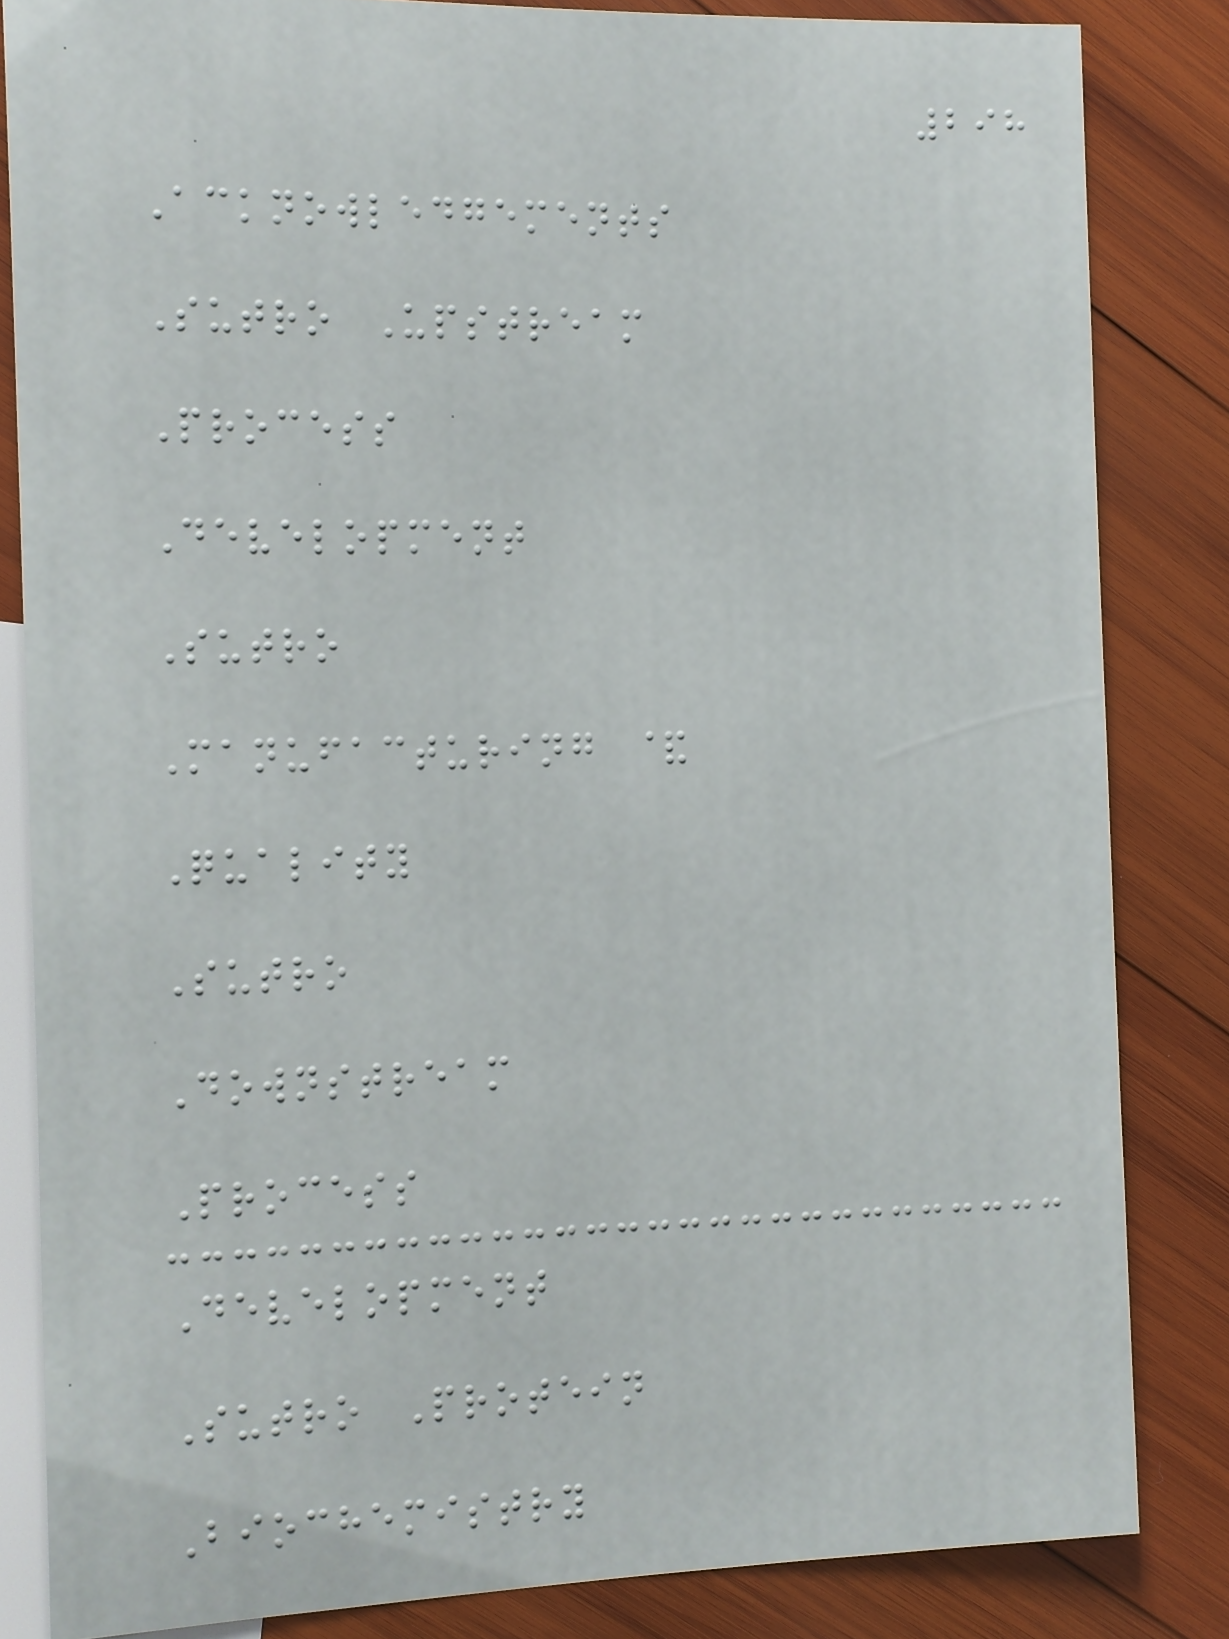298
Acknowledgements
Sutro Upstream
Process
Development
Sutro
Manufacturing &
Quality
Sutro
Downstream
Process
Development
Sutro Protein
Biochemistry
